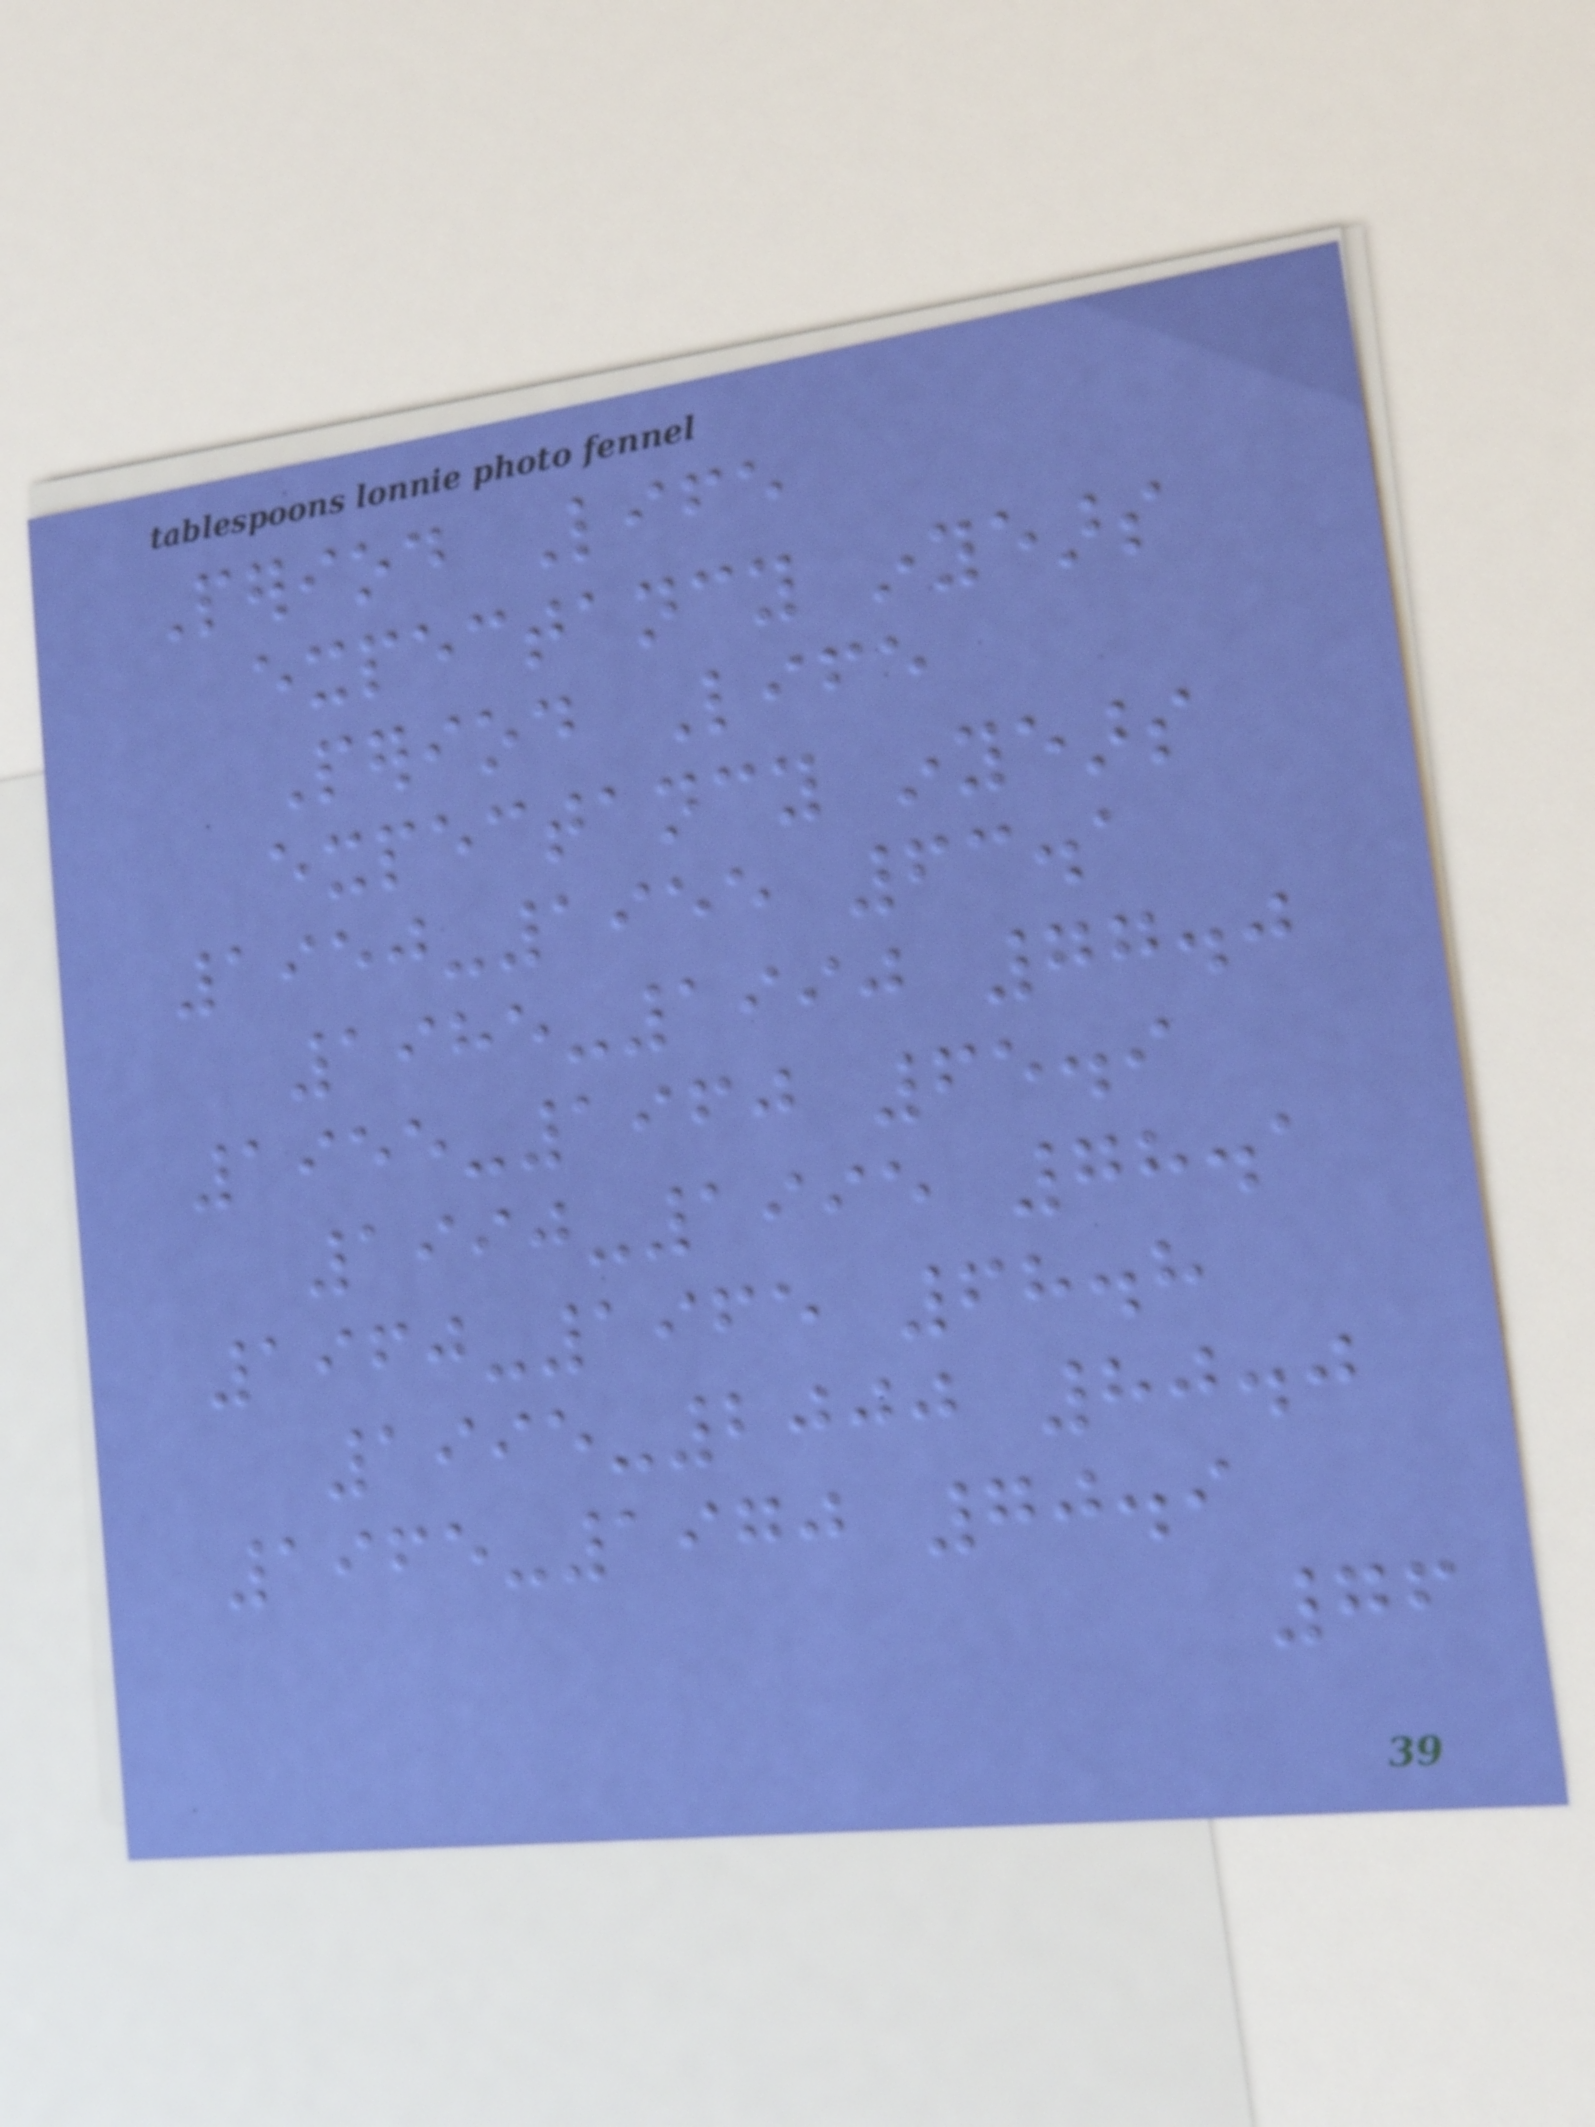Period Life
expectancy inyears
Period Life
expectancy inyears
1950-1955 63.1
1985-1990 77.0
1955-1960 65.9
1990-1995 78.1
1960-1965 68.8
1995-2000 80.0
1965-1970 70.9
76
